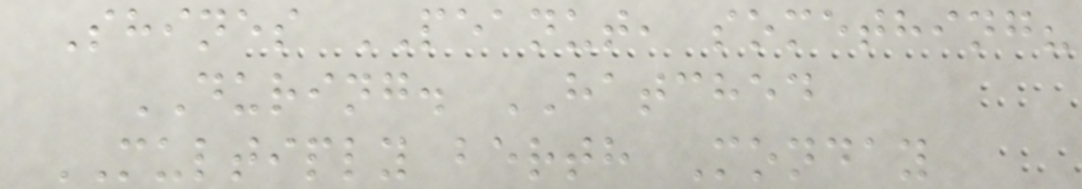Shines PEANUT, something?
DURING. HATCHED
MULTIPLY berth Monday
